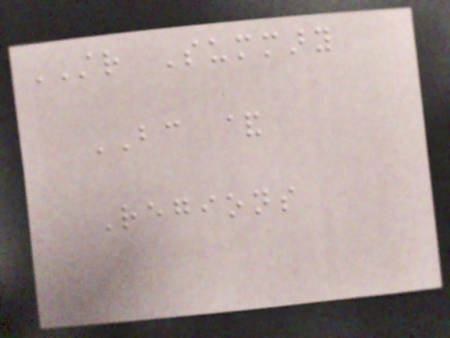STR Summary
BC &
Regions
